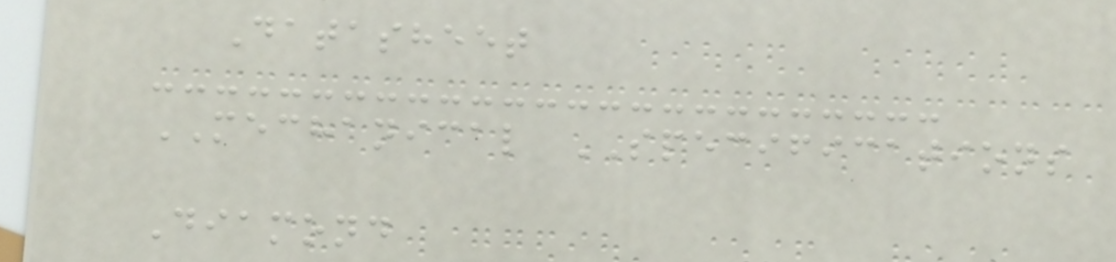Datasheet
MECHANICAL SPECIFICATIONS
Diamond
